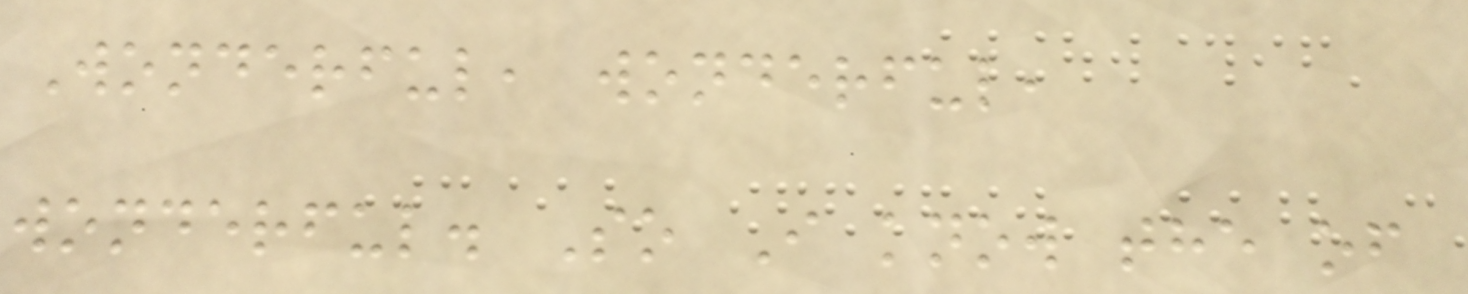Wonderful, wonderful,
wonderful. So I know the of
